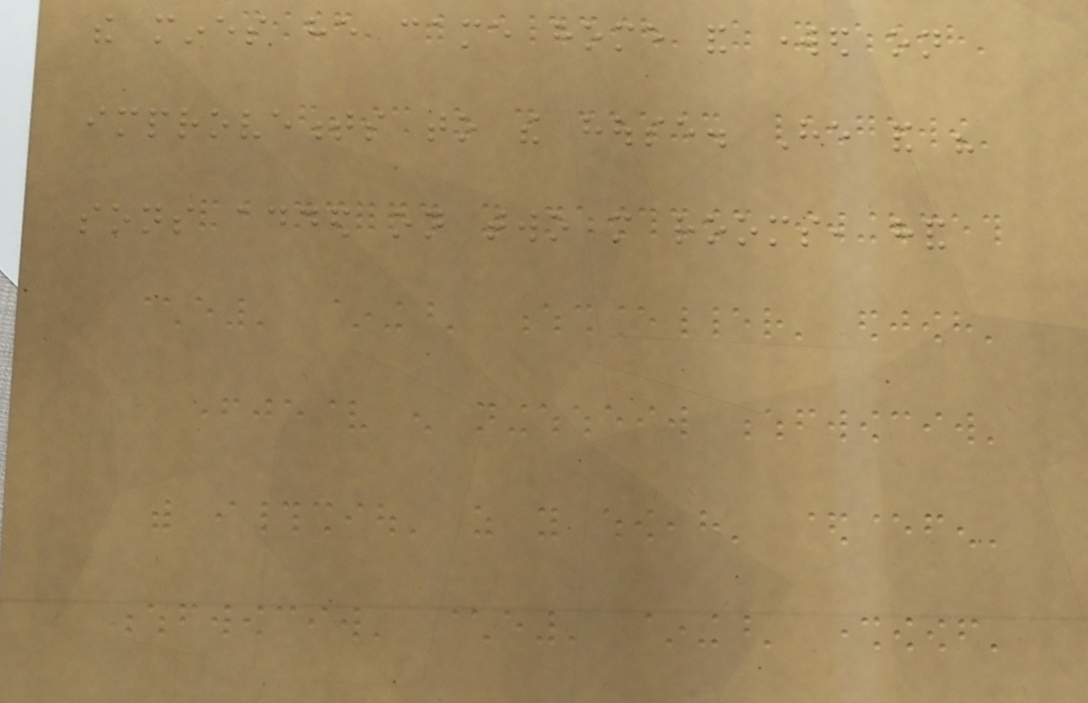the mines he came home and worked on
improvements to the house. He and his
sons added on two more rooms, hand
